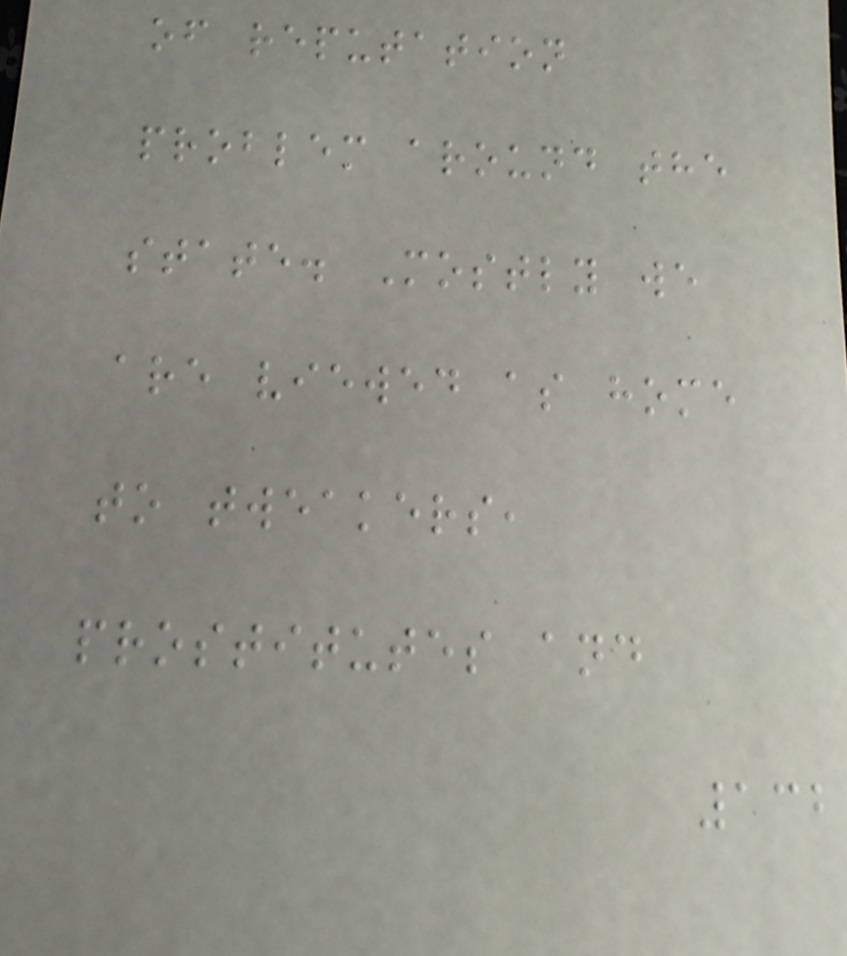of reputation
problem around the
state. Mostly we
are viewed as home
to tweakers,
prostitutes and
132
